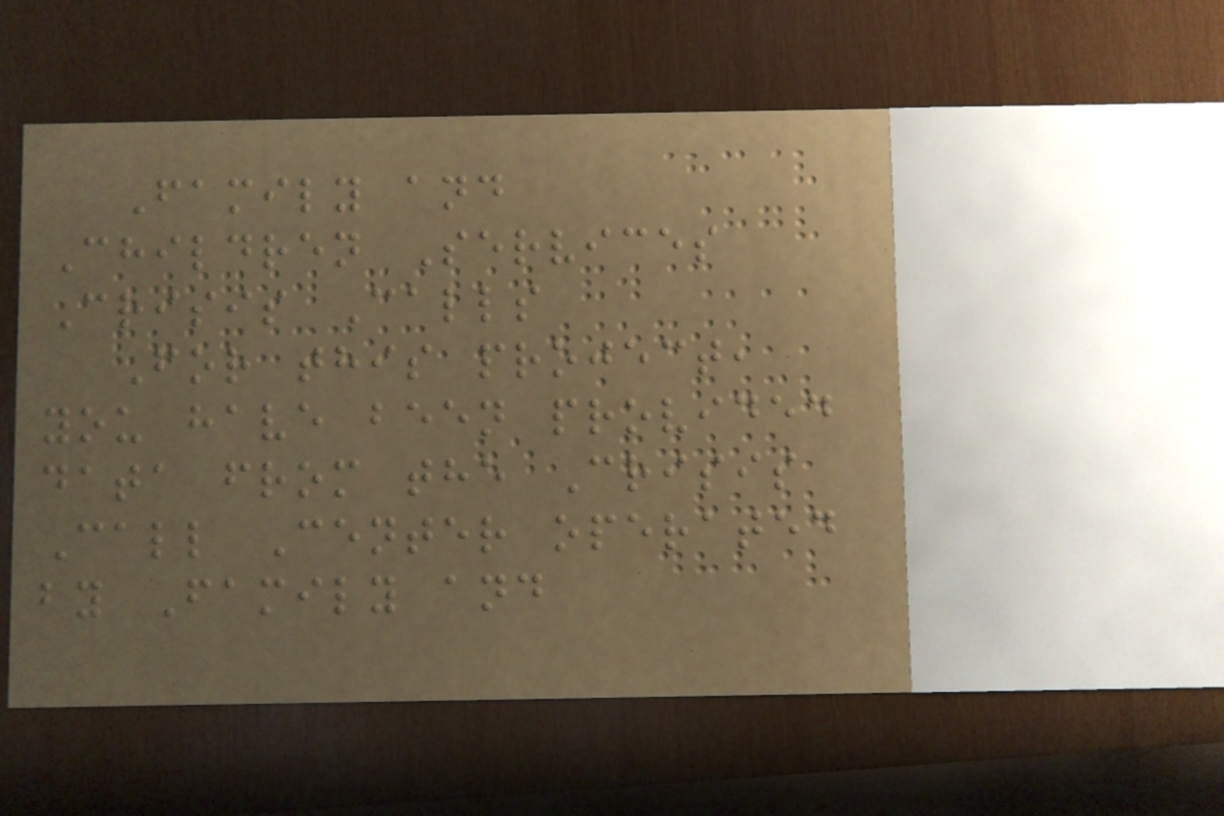Family and
Children Services
Crisis Calls
For this project,
you have been provided
data from the Crisis
Call Center operated
by Family and
